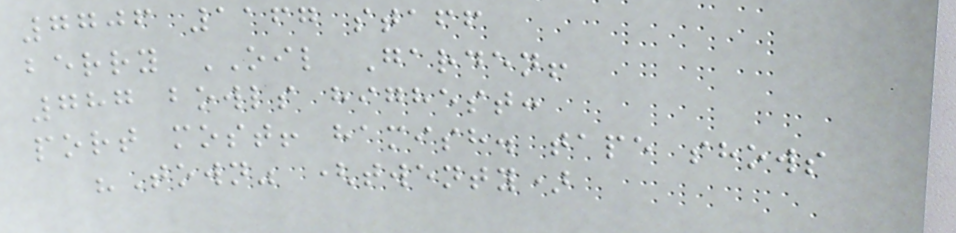7706 1167 staff
berry OIL Garden!
787 bowls highest:
port most! hamish. tape shows
"Town" (twenty)
